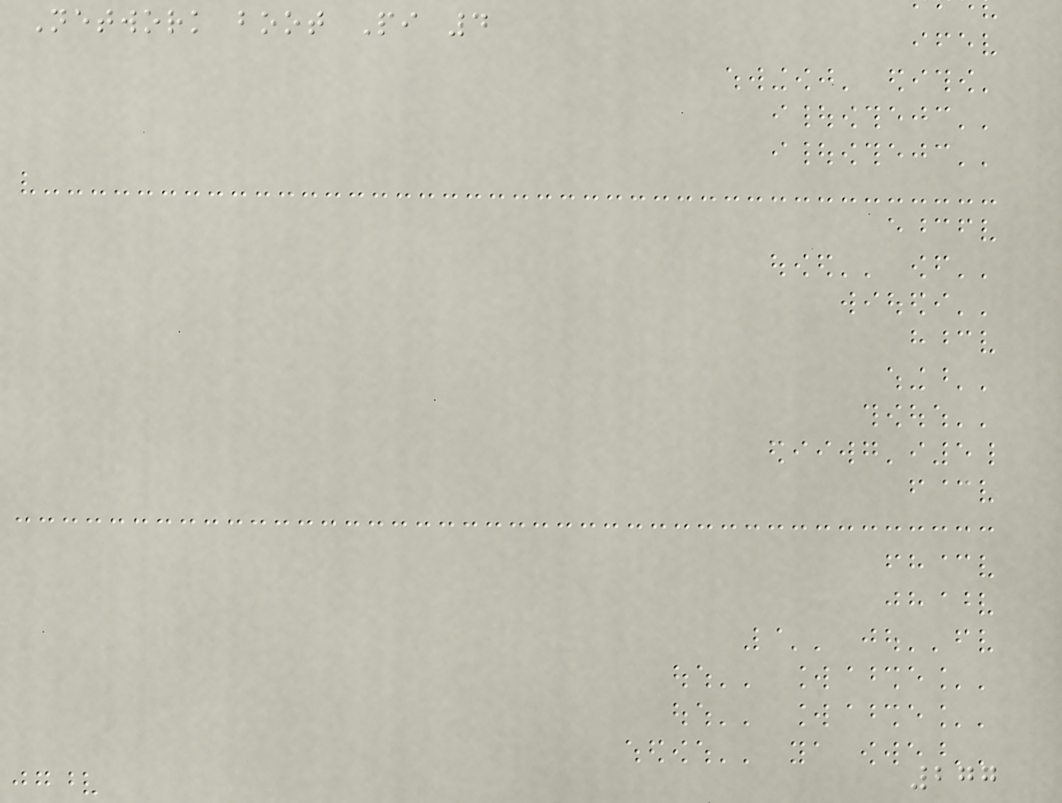Network boot Pi 4
277
